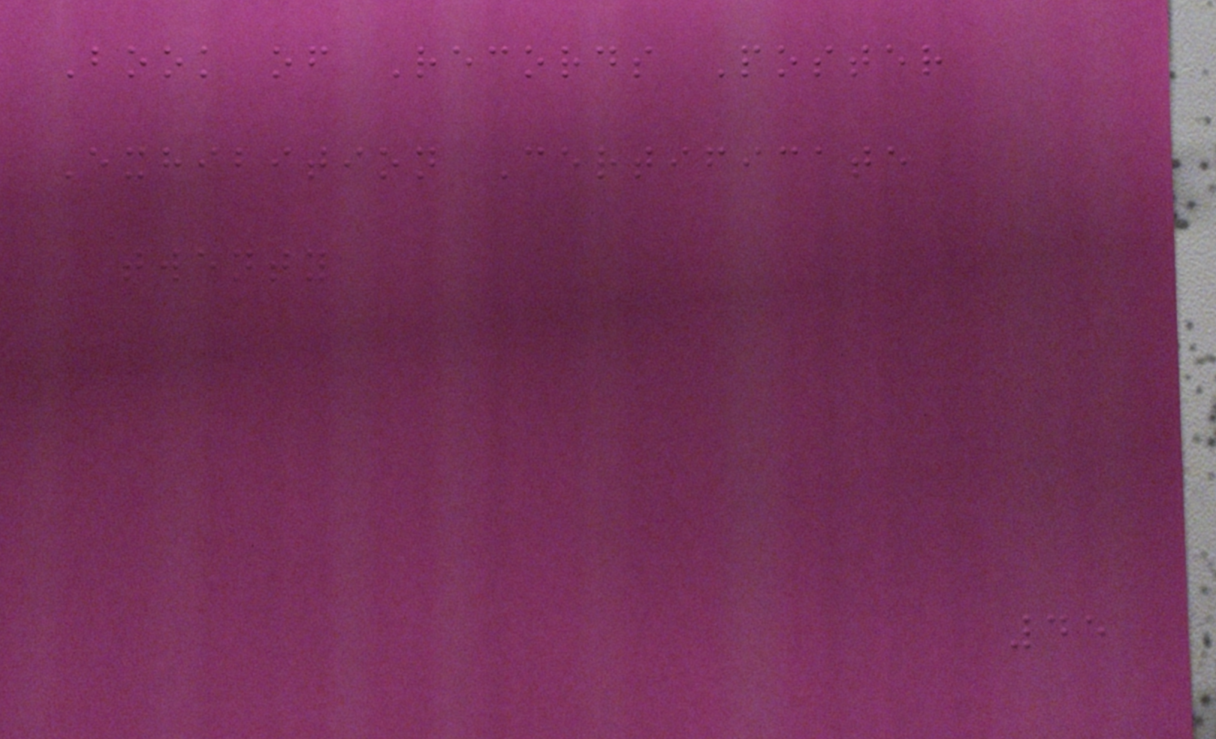Book of Records Poster
Exhibition Certificate
twenty
45
